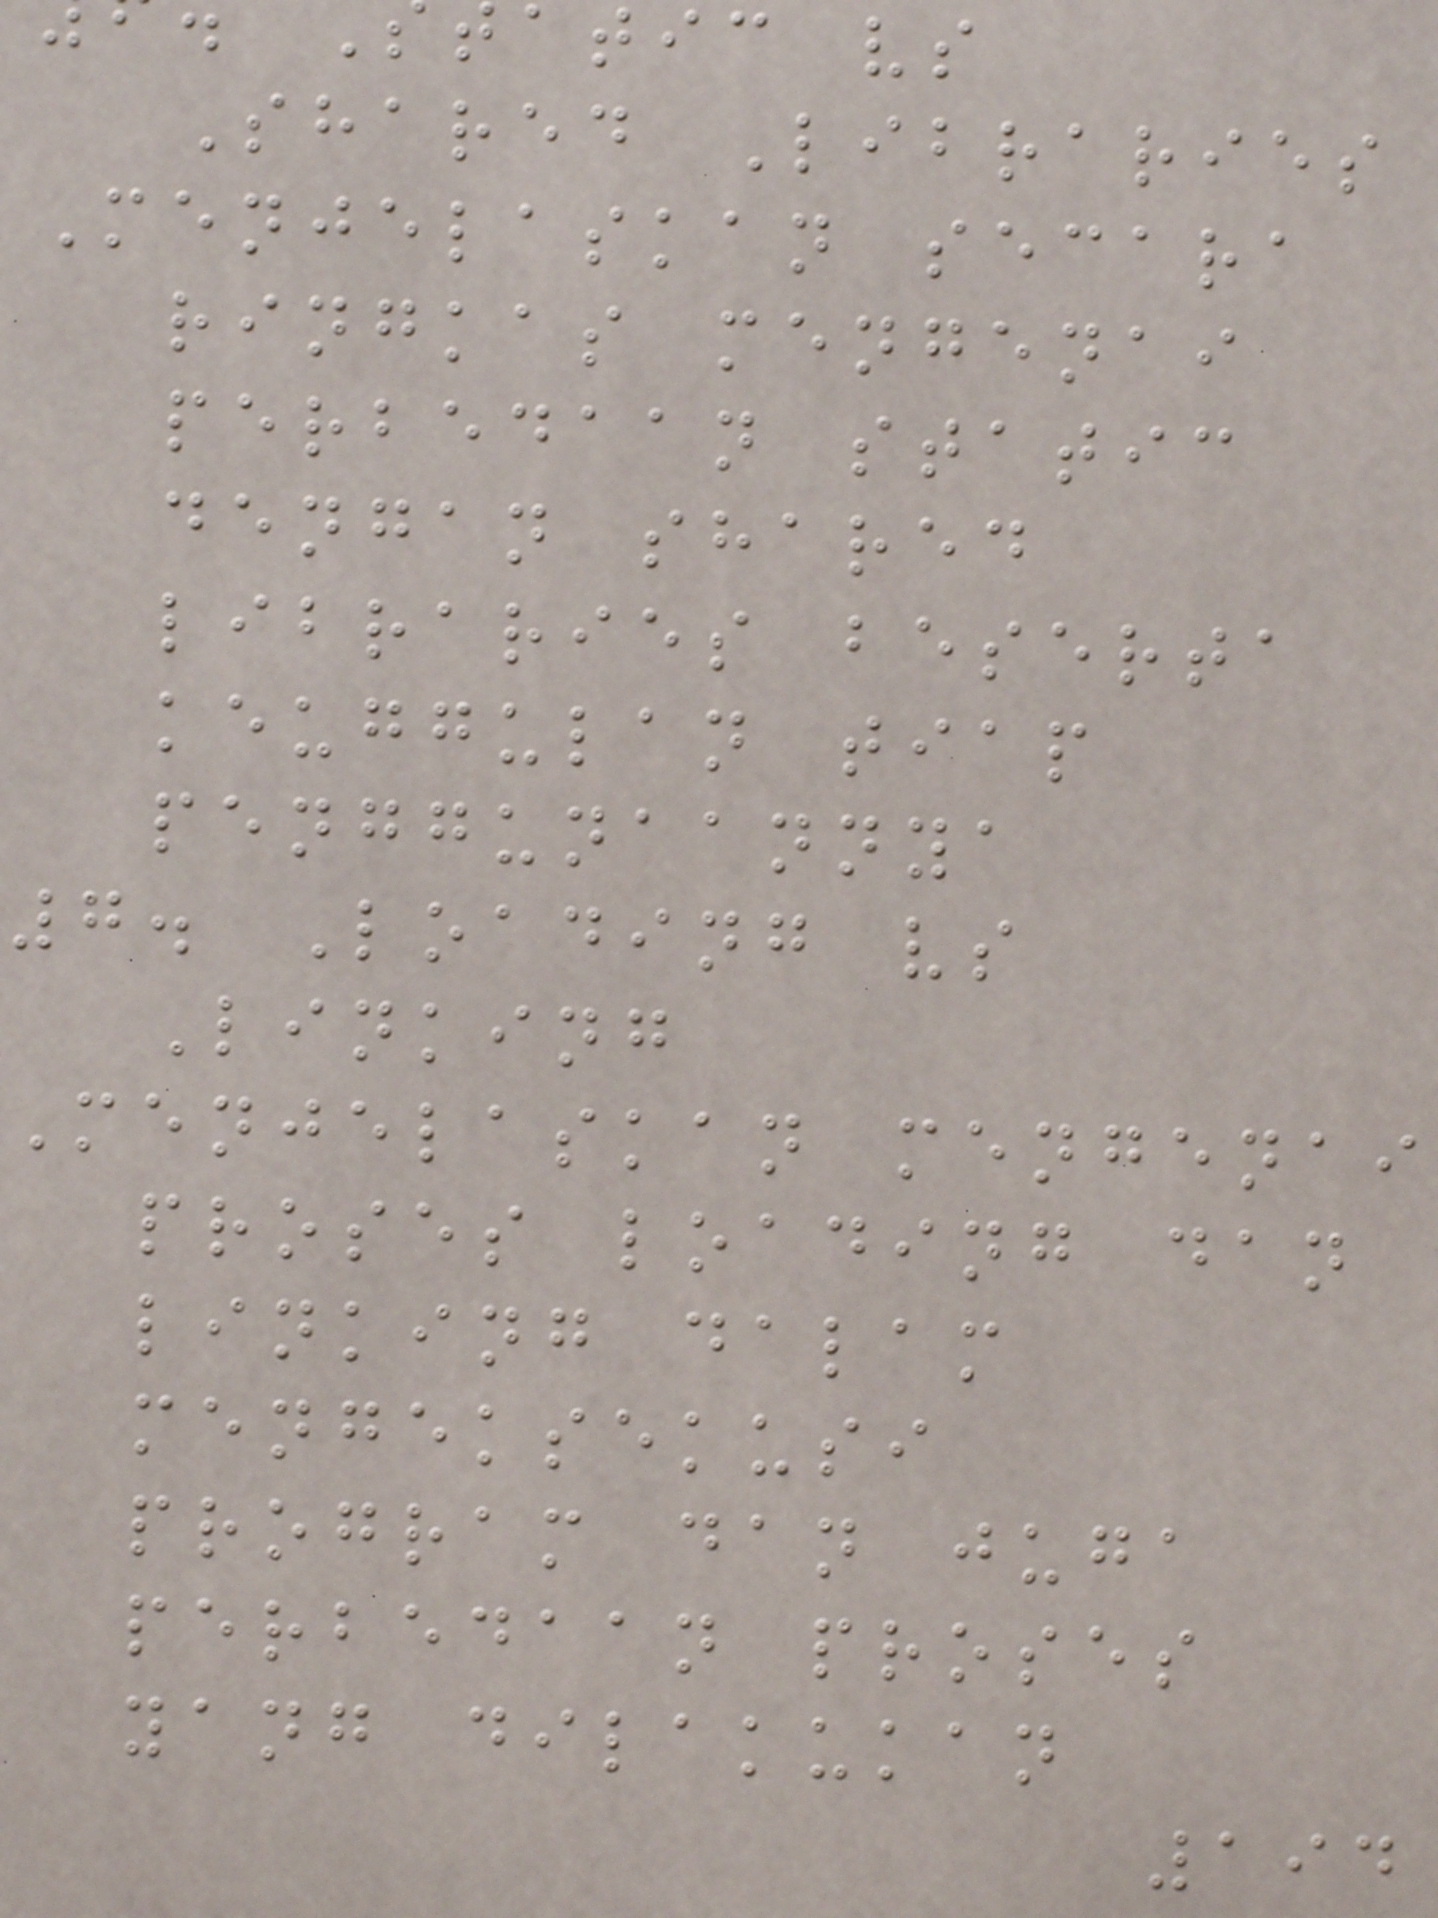atic vs
Shared Libraries
Menjelaskan secara
ringkas mengenai
perbedaan static
dengan shared
libraries beserta
keuggulan tiap
penggunaannya
7. Loading vs
Linking
Menjelaskan mengenai
proses loading dan
linking dalam
mengeksekusi
program dan juga
perbedaan proses
yang dilakukan
194
